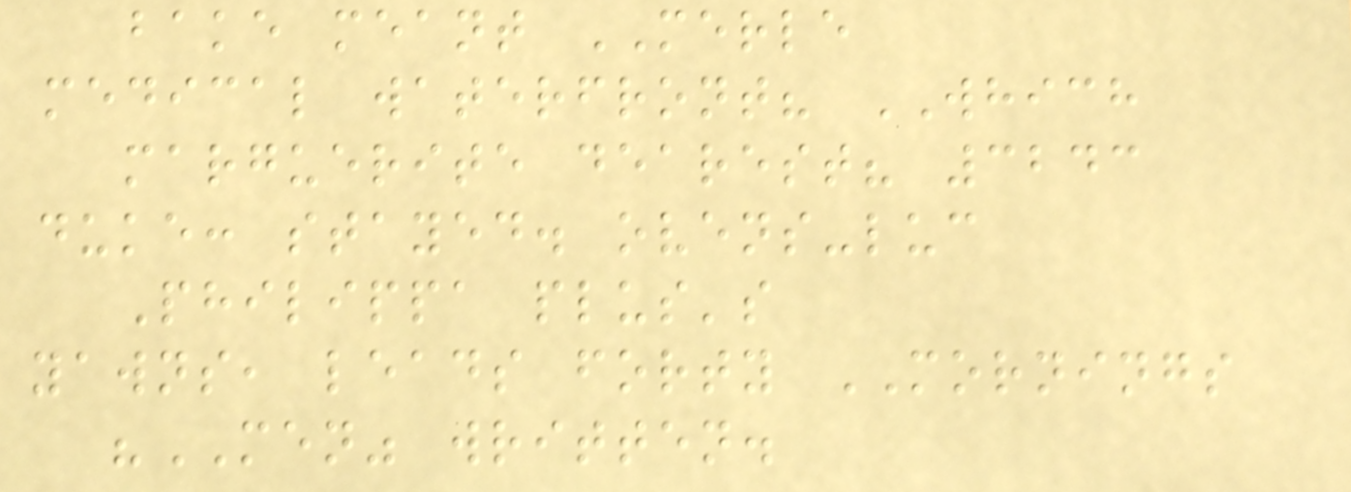bake meant MERLE
medical waterfront? WHICH
marguerite dearest? 3243
duke: stayed. ovens-luc
Philippa plus's
yawns, leads forty MORNINGS
"MEN" written.
